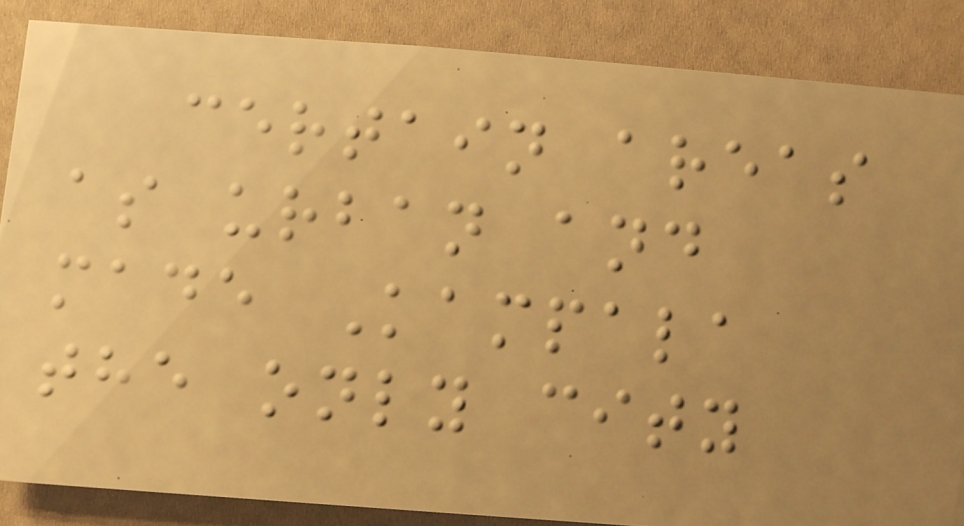certain areas
as urban and
made Kampala
the only city
